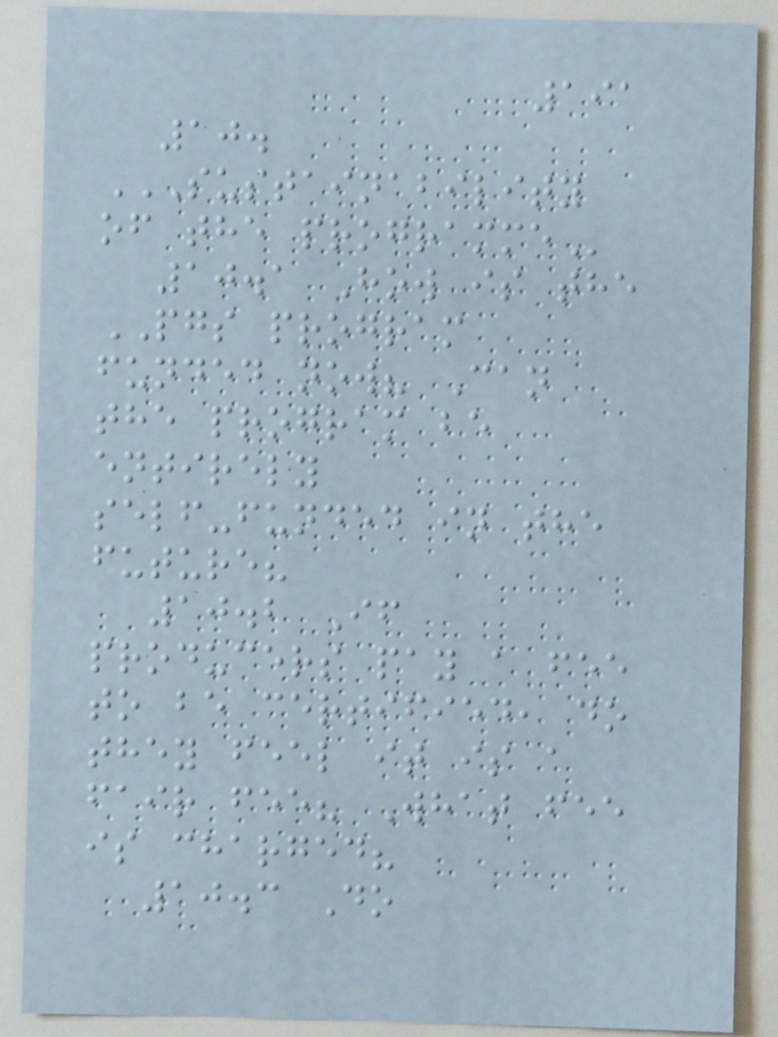191
10.
SUSTAINABILITY
OF THE PROGRAMME
10.1 How is the
PGS program
funded now? Can
the program be
entirely
self-funded in the
future?
10.2 If
producers pay a fee
to be certified, do
they feel it is a
fair fee? What fee
is charged?
10.3 Do
